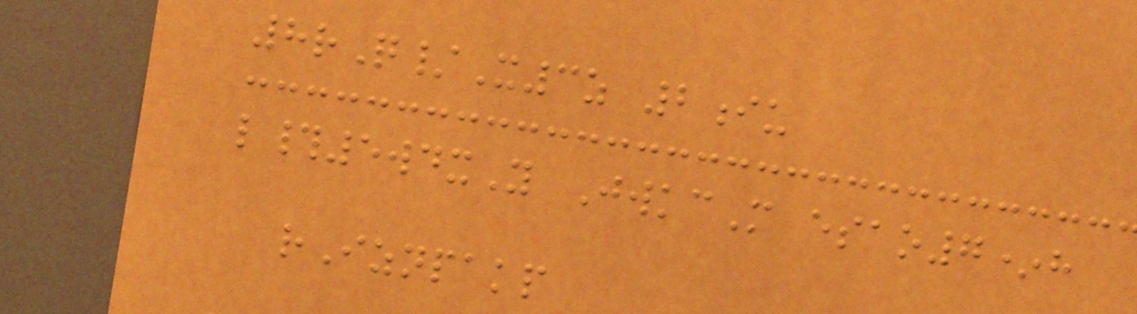8rQ/X3z 2iu
l#5wdxY JwkcM esao7*h
rIznpakp
